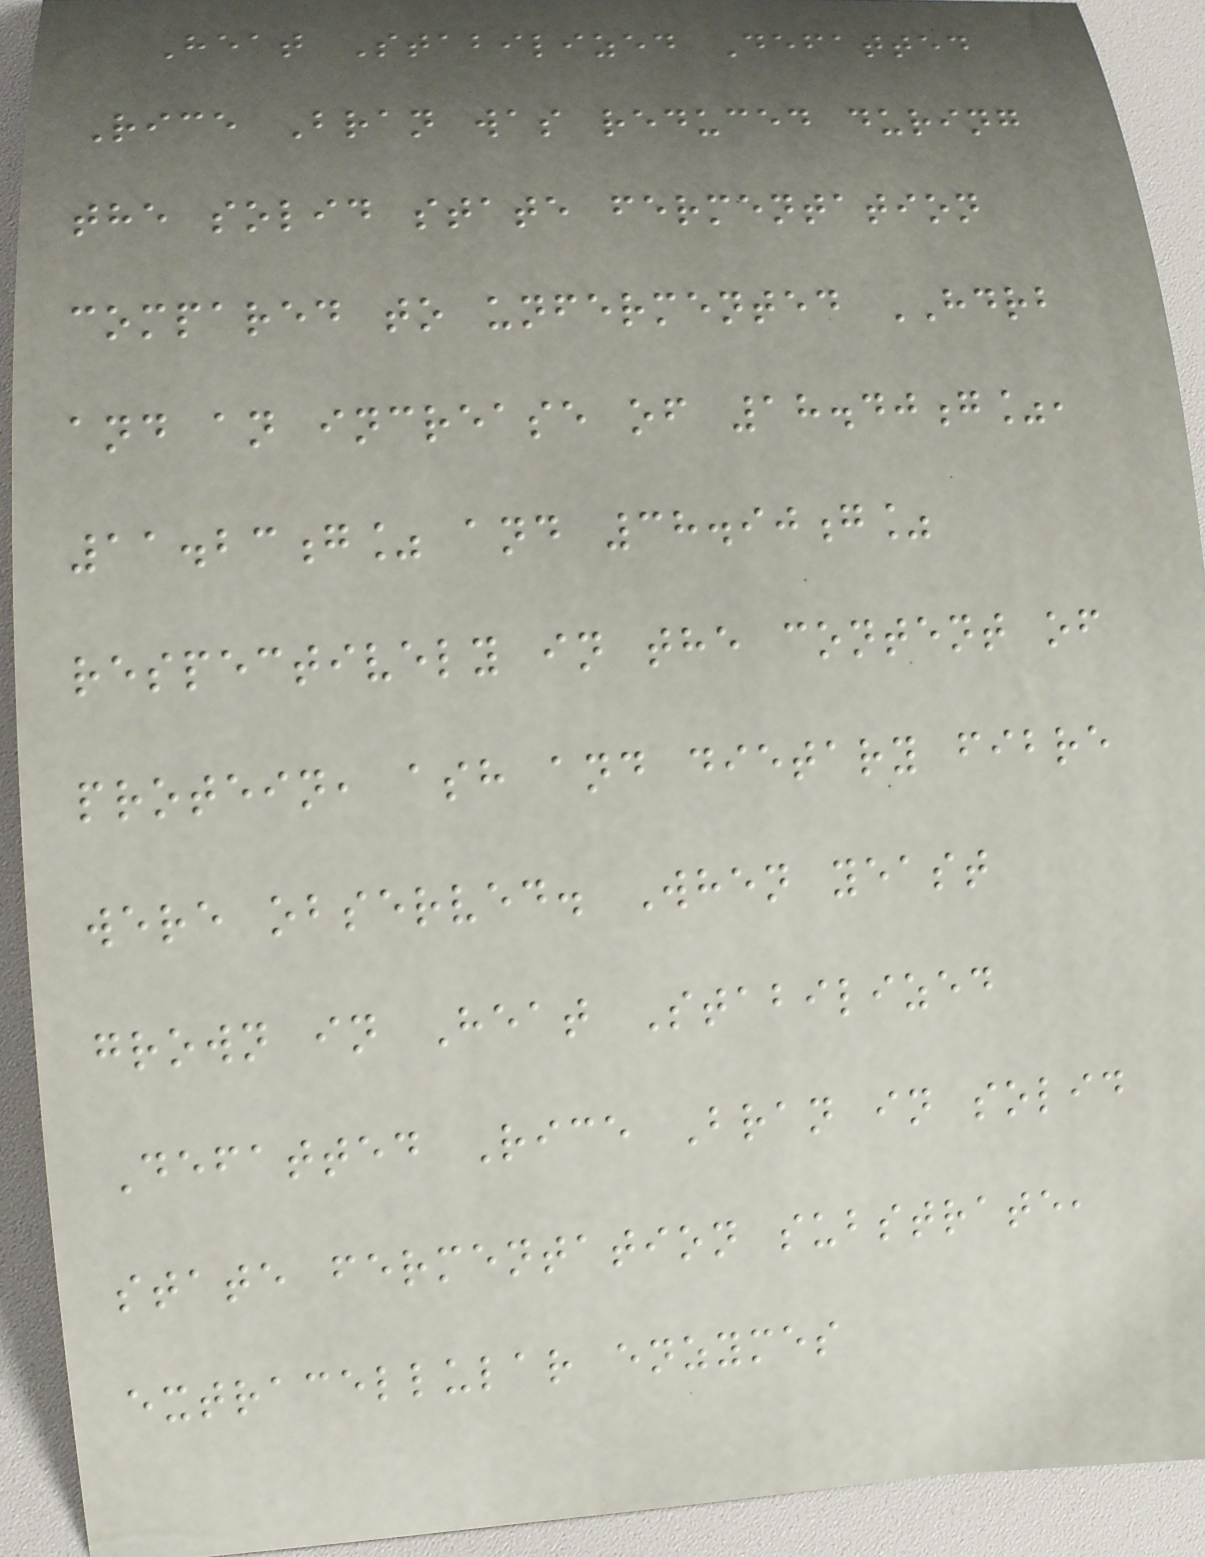Heat Stabilized Defatted
Rice Bran was reduced during
the solid state fermentation
compared to unfermented HDRB
and an increase of 18.40g%,
11.23g% and 38.90g%
respectively in the content of
protein, ash and dietary fibre
were observed. When yeast
grown in Heat Stabilized
Defatted Rice Bran in solid
state fermentation substrate,
extracellular enzymes
